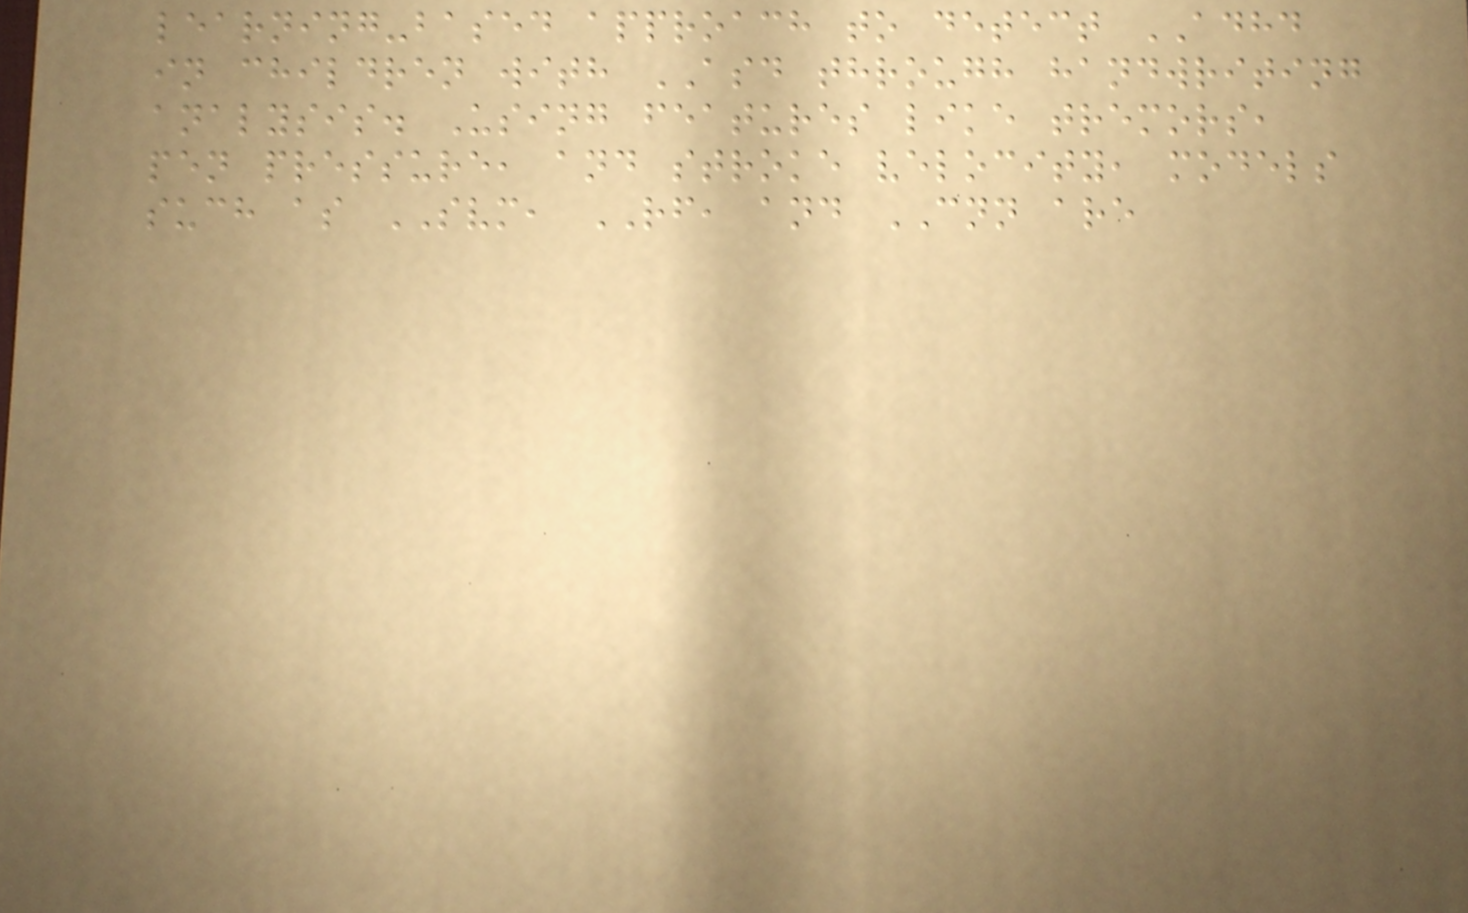learning-based approach to detect ADHD
in children with ASD through handwriting
analysis. Using features like tremors,
pen pressure, and stroke velocity, models
such as SVM, RF, and CNN are
